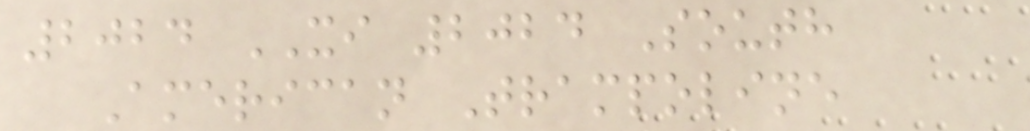2024 XI 2024 South
American Trampoline
